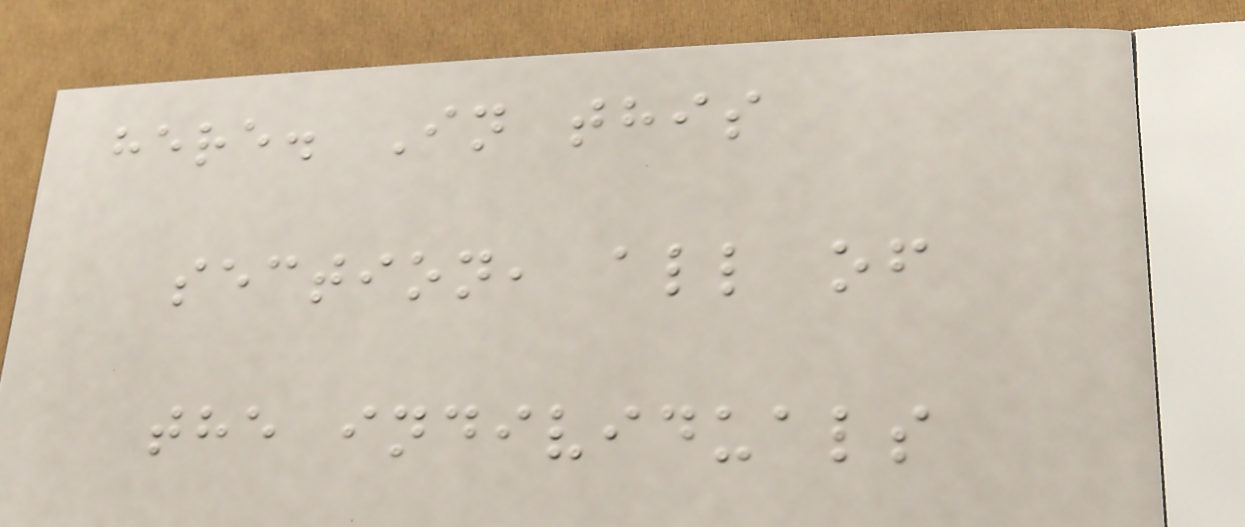here. In this
section, all of
the individuals
